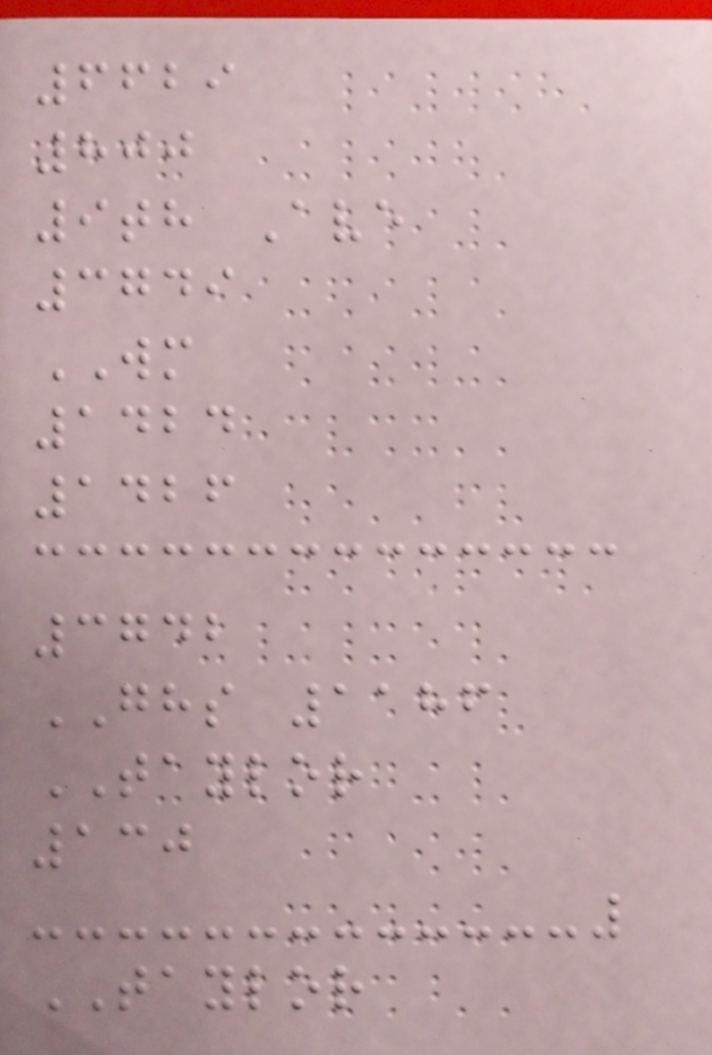6629
800
9th Ave
3749
WM
1424
1426
3742
GHS 1186
TAYLOR
130
TAYLOR
